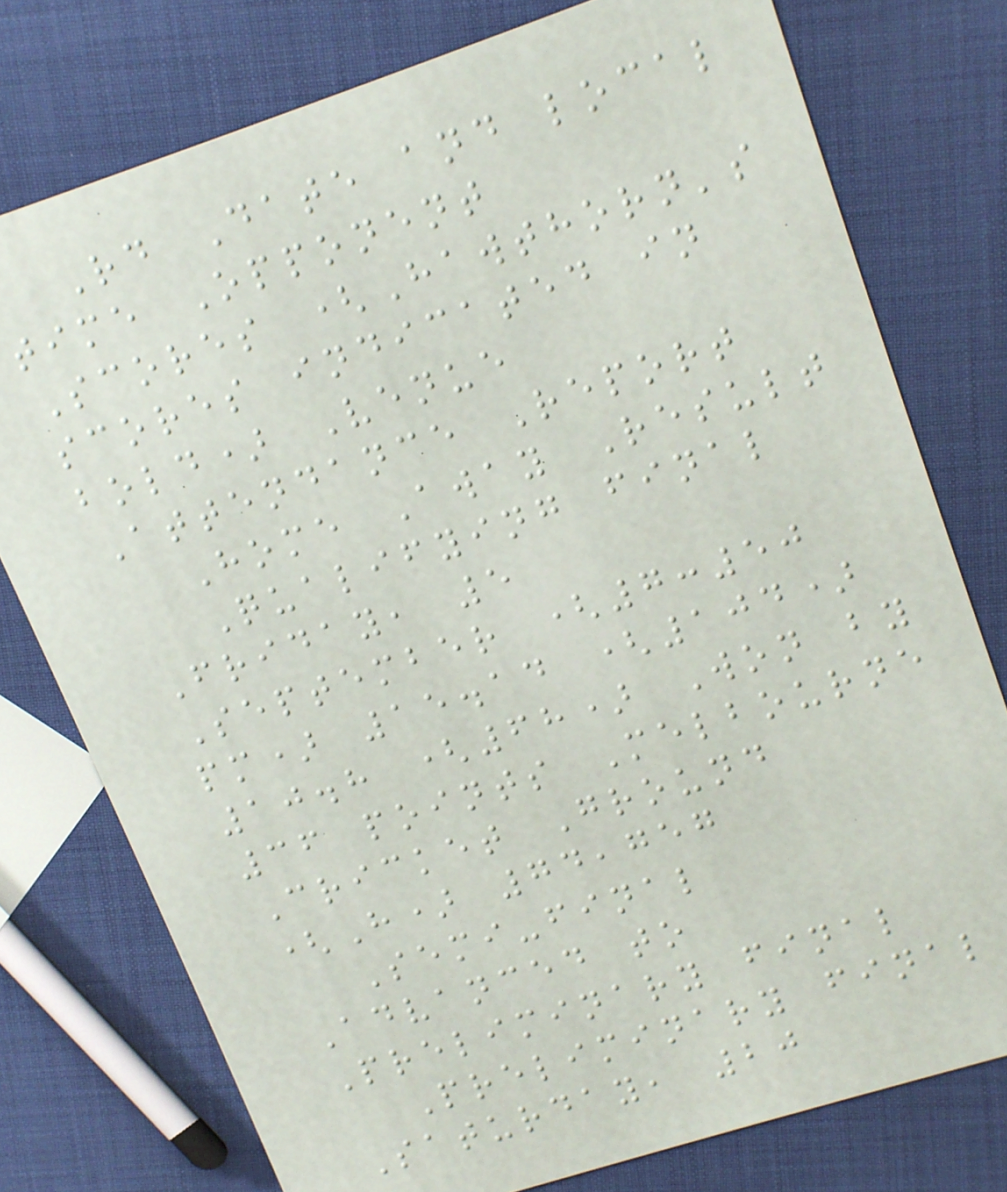Rd Date and local
time Opponent
Scores (Hawthorn's
scores indicated in
bold) Venue
Attendance Report
Home Away Result
Qualifying final
Friday, 5
September (7:50
pm) 15.14 (104)
10.8 (68) Won by
36 points Melbourne
Cricket Ground
(H) 74,757
Semi-final
Advanced to
Preliminary final
Preliminary final
Saturday, 20
